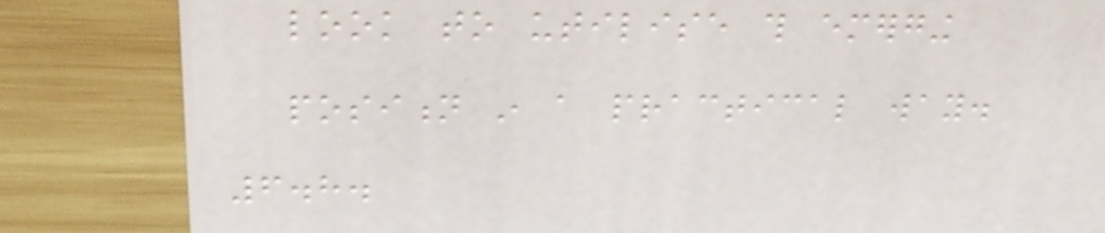look to utilise this emerging
position in a practical way.
6.8.
